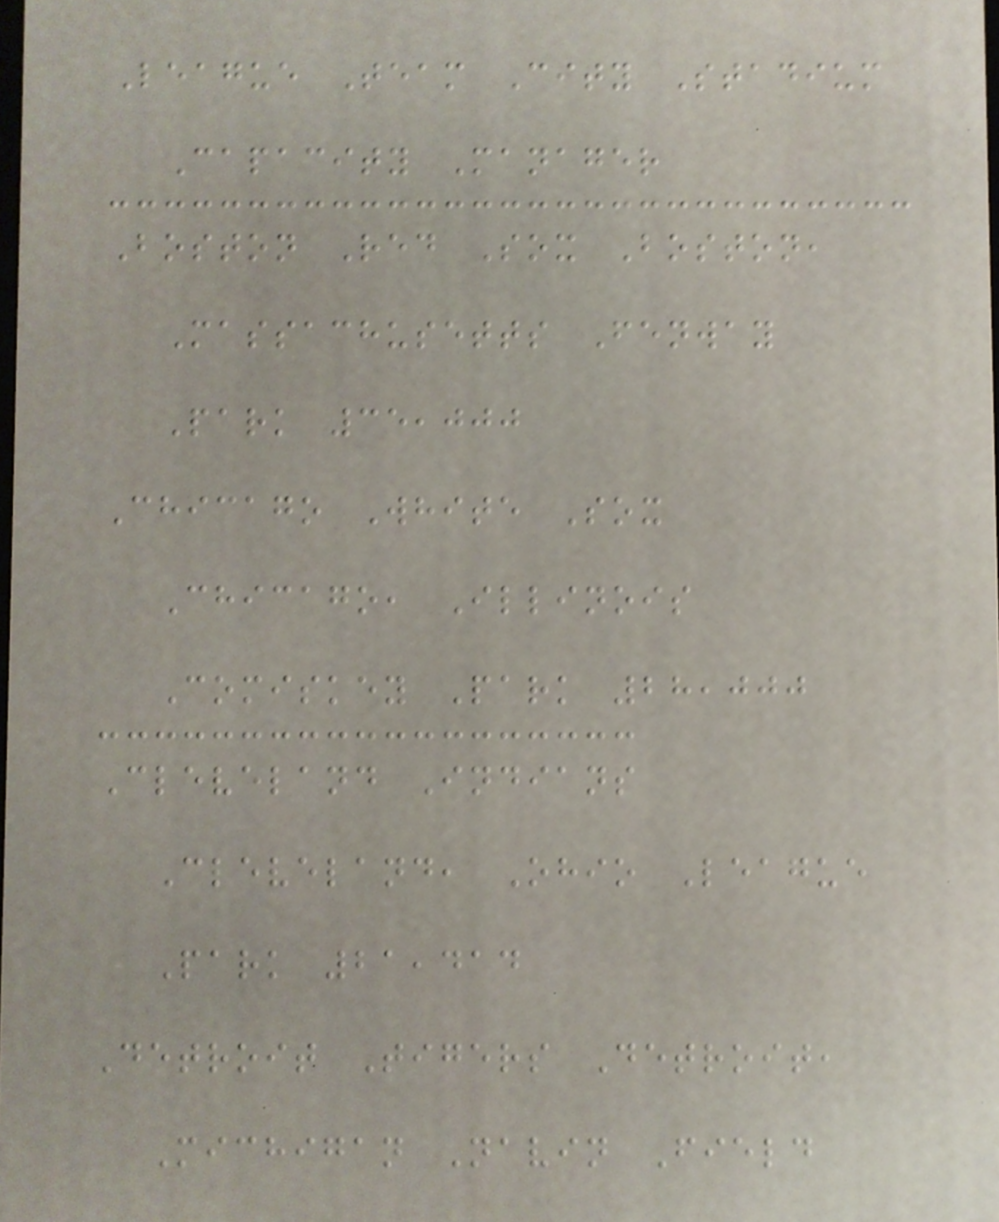League Team City Stadium
Capacity Manager
Boston Red Sox Boston,
Massachusetts Fenway
Park 35,000
Chicago White Sox
Chicago, Illinois
Comiskey Park 28,000
Cleveland Indians
Cleveland, Ohio League
Park 21,414
Detroit Tigers Detroit,
Michigan Navin Field
